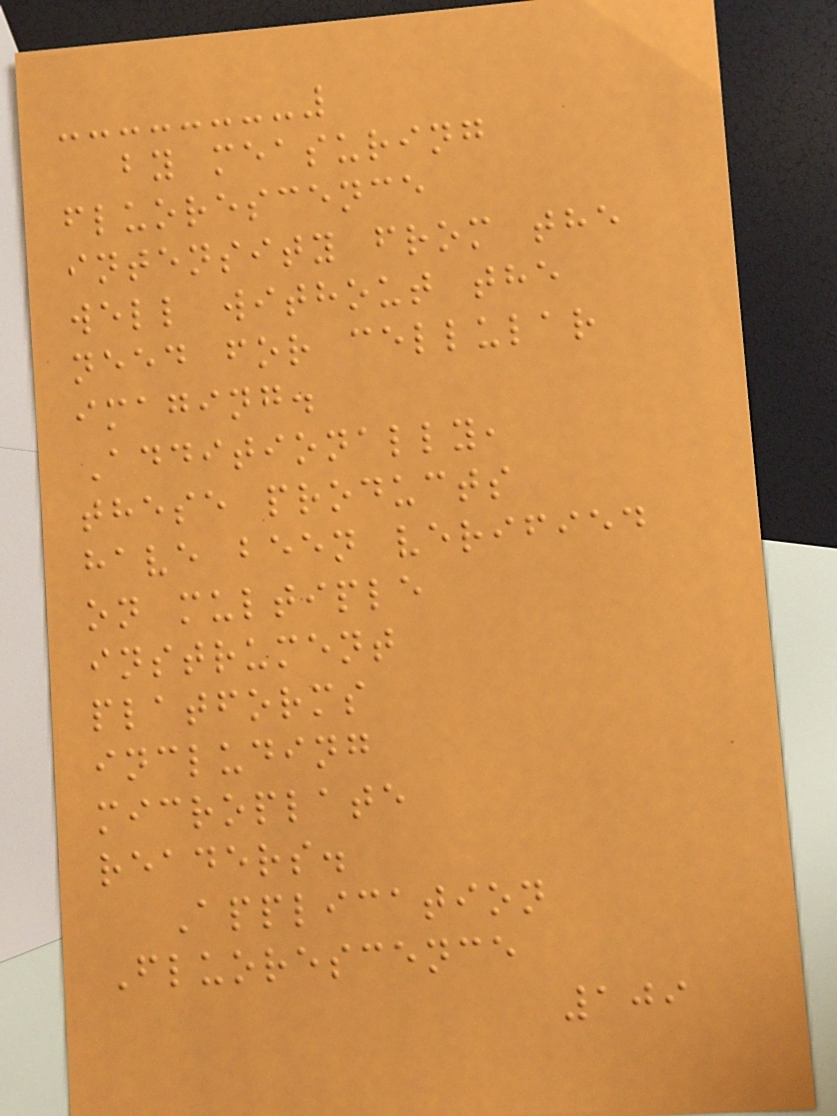by measuring
fluorescence
intensity from the
well without the
need for cellular
imaging.
Additionally,
these products
have been verified
on multiple
instrument
platforms
including
microplate
readers.
Application
Fluorescence
109
